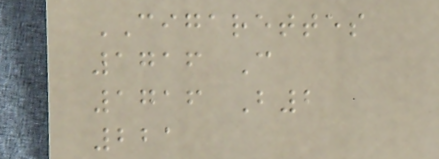CIGARETTES
1716 C
1716 B2
221
